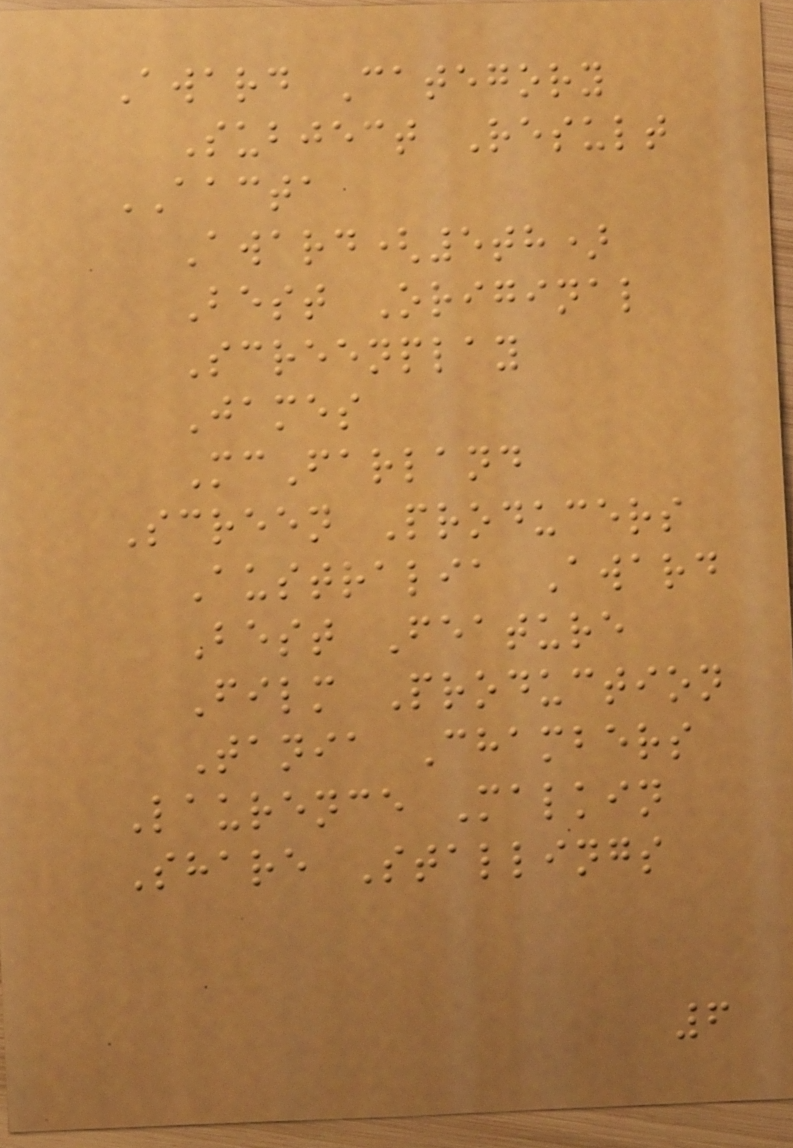Award Category
Subject Result
AACTA
Award(5th)
Best Original
Screenplay
James
McFarland
Screen Producers
Australia Award
Best Feature
Film Production
Tania Chambers
Laurence Malkin
Share Stallings
6
